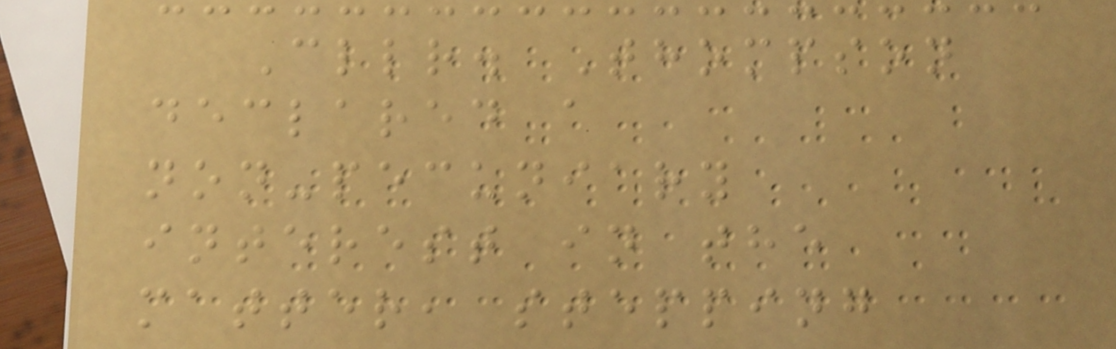Cllr. Thompson
declared a
non-pecuniary
interest in the
matter, stepping
